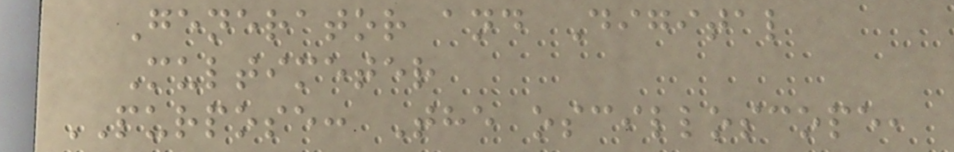Generator and Digital
Multimeter
PURPOSE: The oscilloscope,
